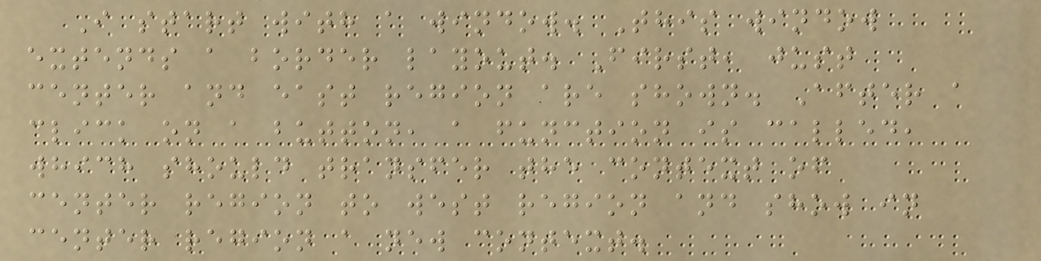I start with a window. This window
extends a border layout. First, just
center and east region are shown. After a
click on a button, a function is called,
which should transfer the context of
center region to west region and show in
center region a new context.
